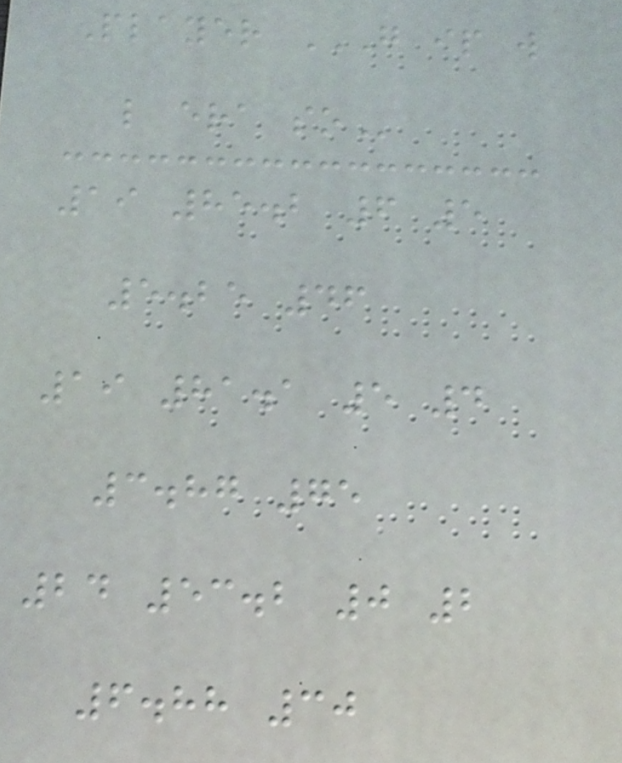Player G IP W
L ERA SO
19 85.2 6 5
5.25 46
19 81.1 5 4
3.87 75
24 53.2 0 2
6.88 30
